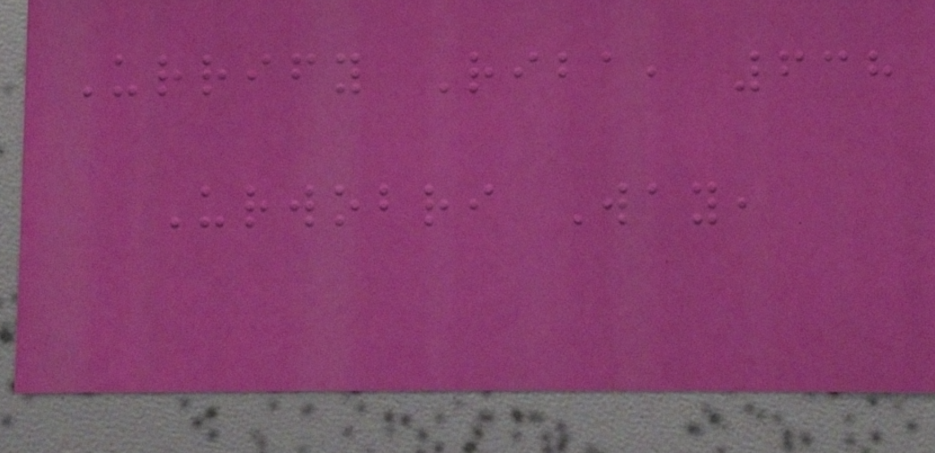Urrify Riba, 638
Urwobri Way,
